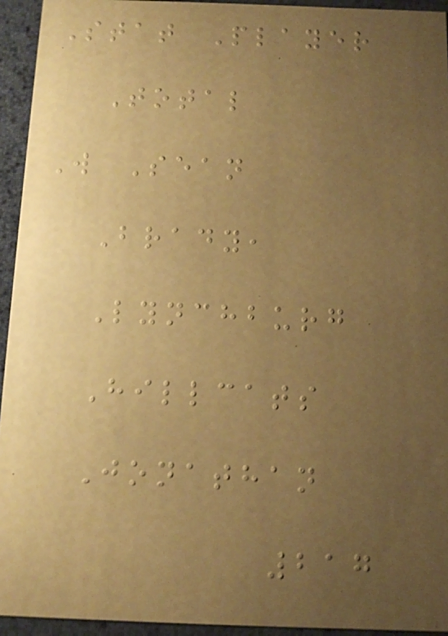Stat Player
Total
W Sean
Brady,
Lynchburg
Hillcats
Jonathan
217
